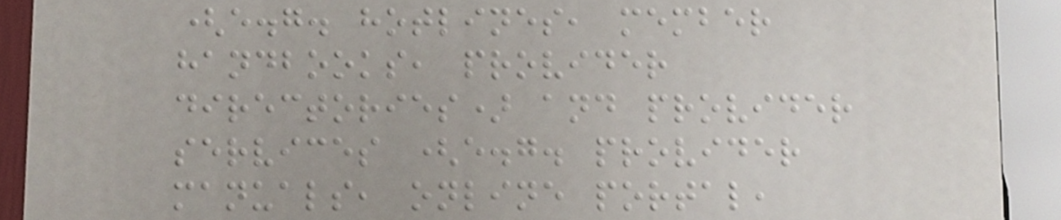(e.g. hotlines, member
handbooks, provider
directories) and provider
services (e.g. provider
manuals, online portal,
